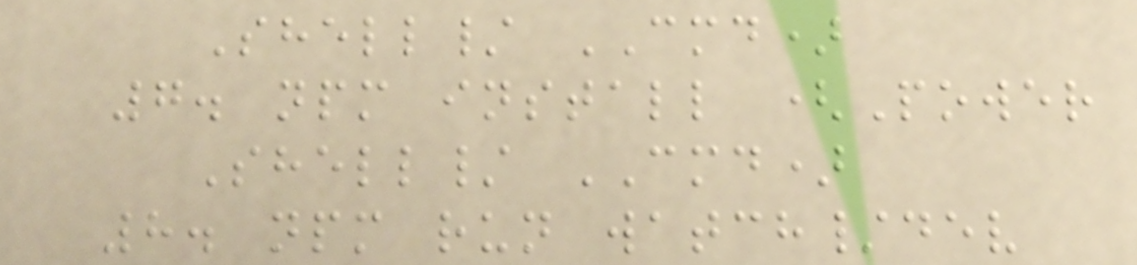Shell/ CMD)
7. npm install (Power
Shell/ CMD)
8. npm run watch/dev
